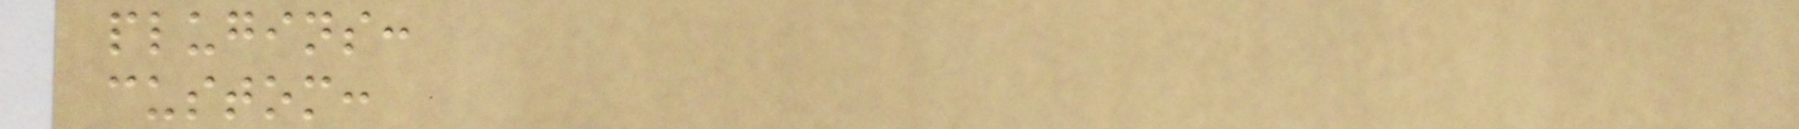plugins:
custom:
